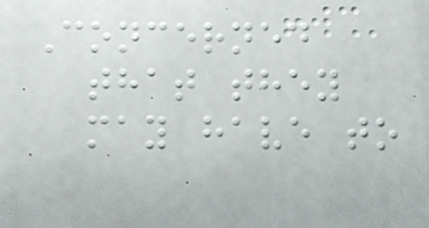Concerned
that they
may have to
